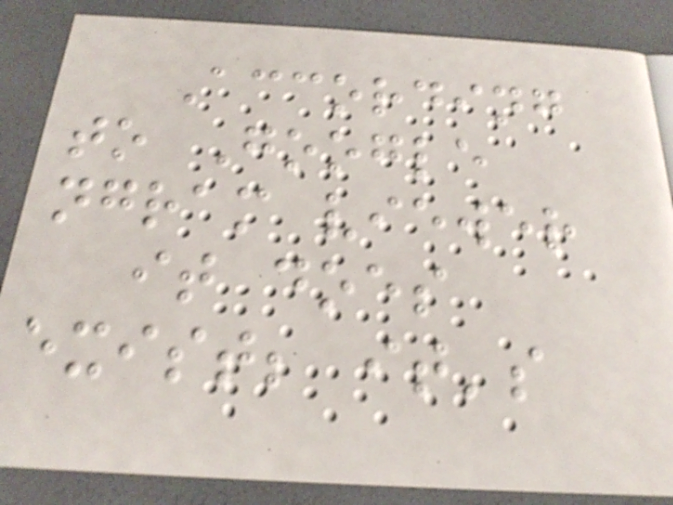According
to Google
ngram viewer
it does
exist; it's
